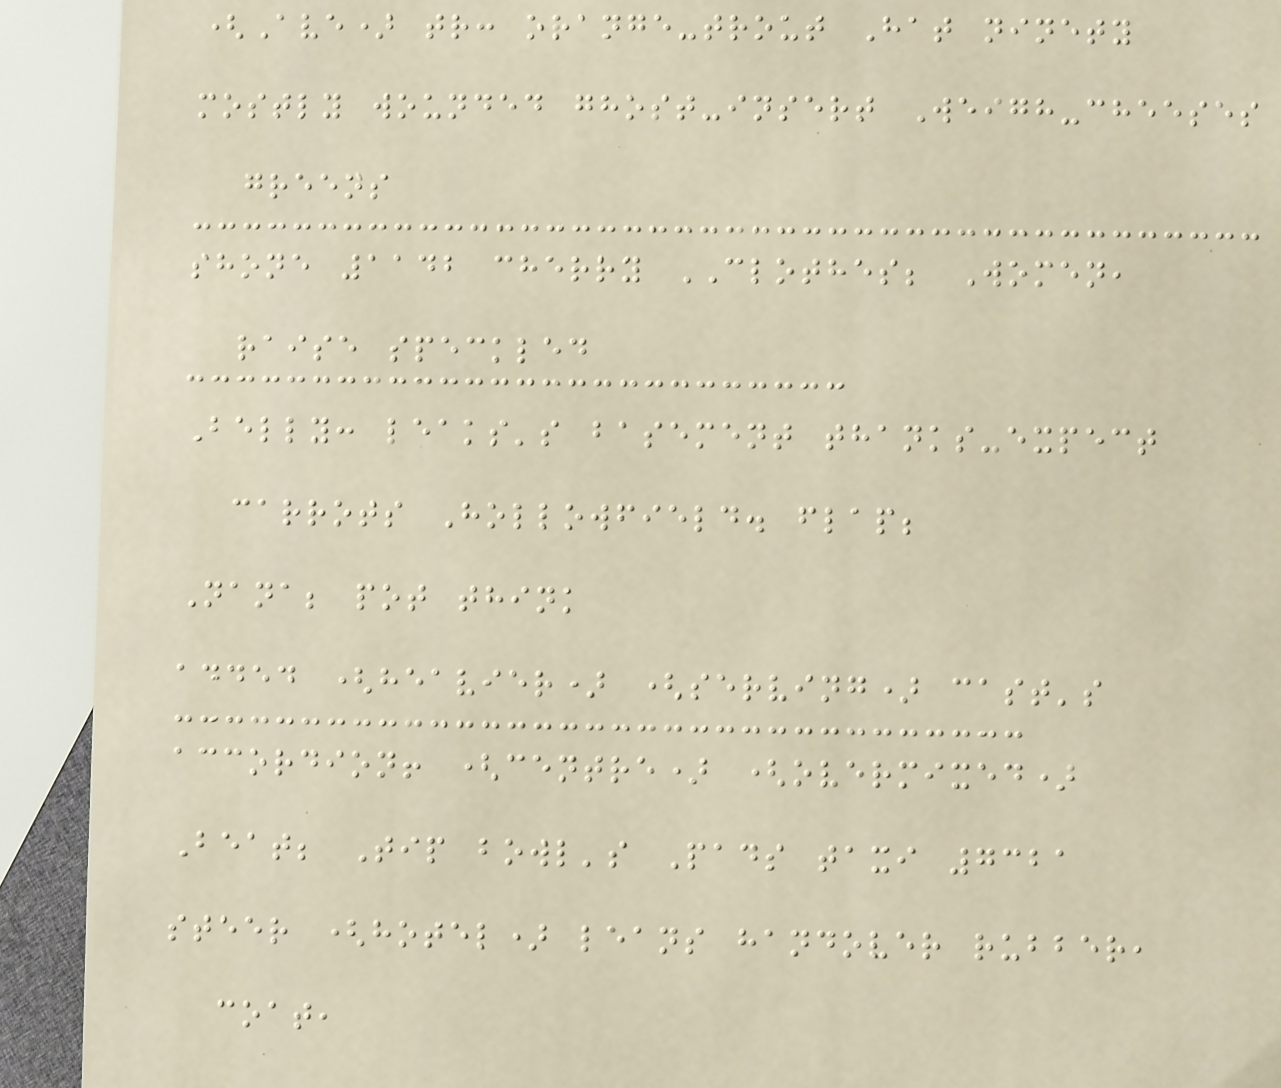(Ave) tr: orange-trout Hat ninety
mostly wounded ghost-insert Weigh-cheeses
greens
shone 1142 cherry CLOTHES; Women,
raise speckled
Belly: leaks's basement thanks-expect
carrots Hollowfield. flap;
Nana; pot think
added (heavier) (serving) cast's
accordion! (centre) (overmixed)
Beat; Tip bowl's Pads taxi 7321
steer (hotel) leans handover rubber,
coat,
